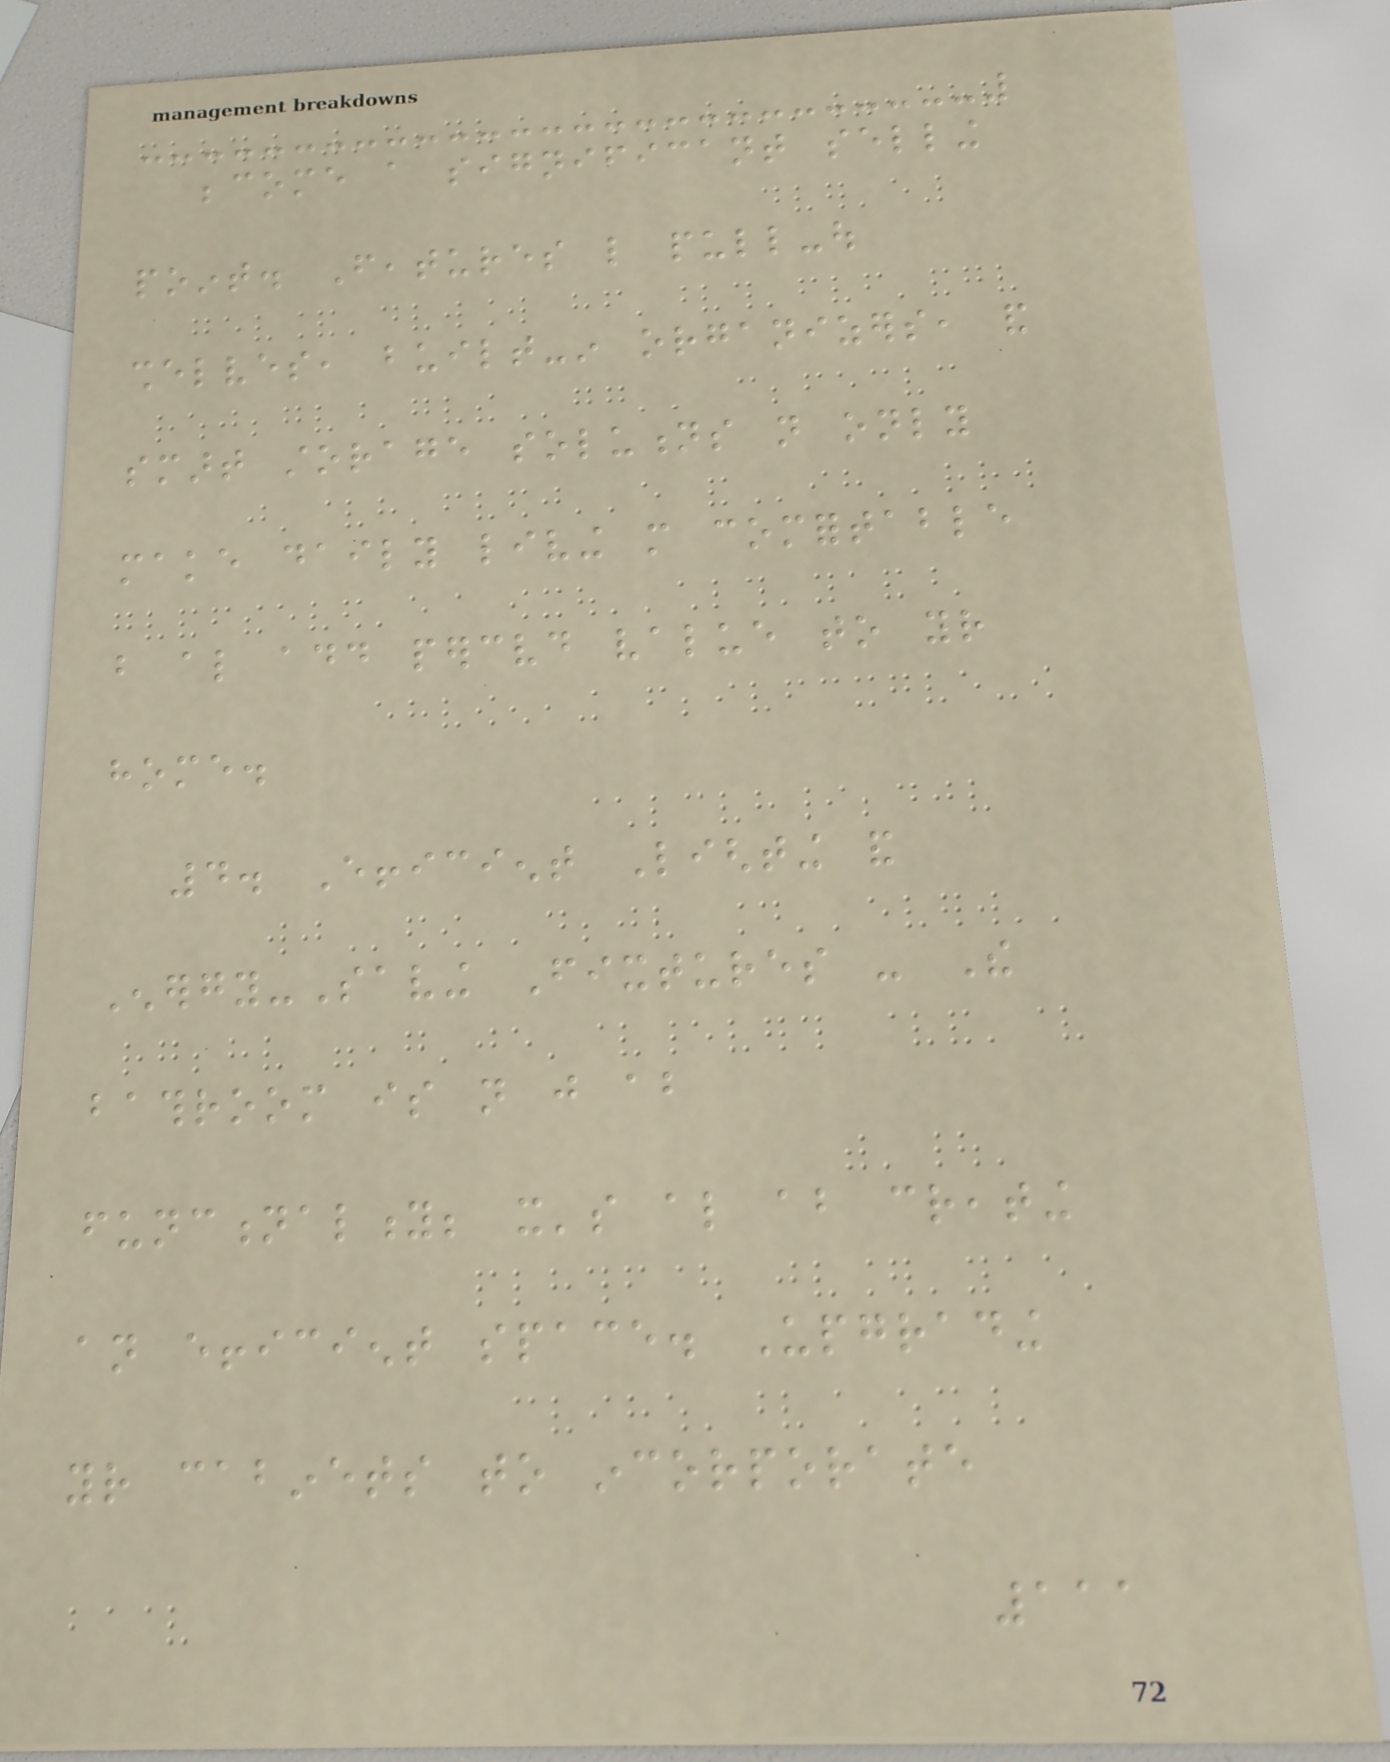become a significant selling
point. Features like pull-out
shelves, built-in organizers, and
smart storage solutions not only
make daily living more comfortable
but also add perceived value to your
home.
4. Efficient Lighting and
Energy-Saving Fixtures - The
bathroom is not just about
functionality; it's also about creating
an efficient space. Upgrading
your cabinets to incorporate
111
